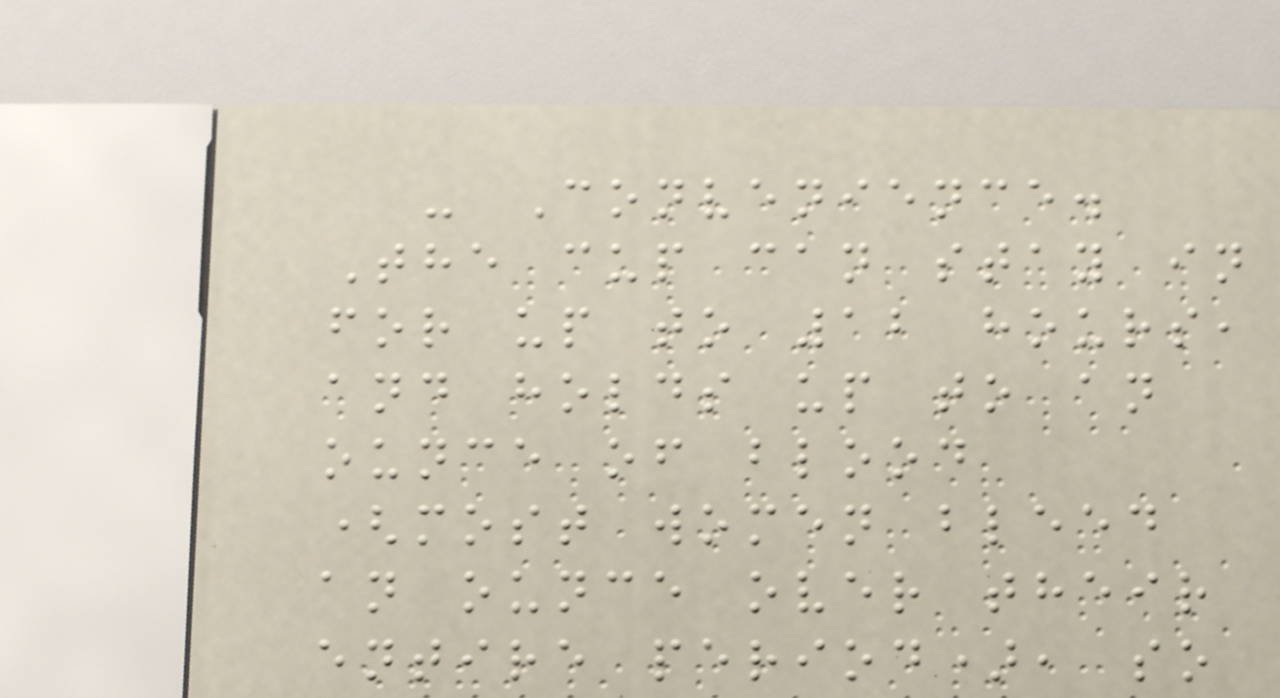- Convenience.
The cup can stay in
for up to 12 hours,
and holds up to an
ounce of blood
(most women bleed
an ounce over their
entire period), so
